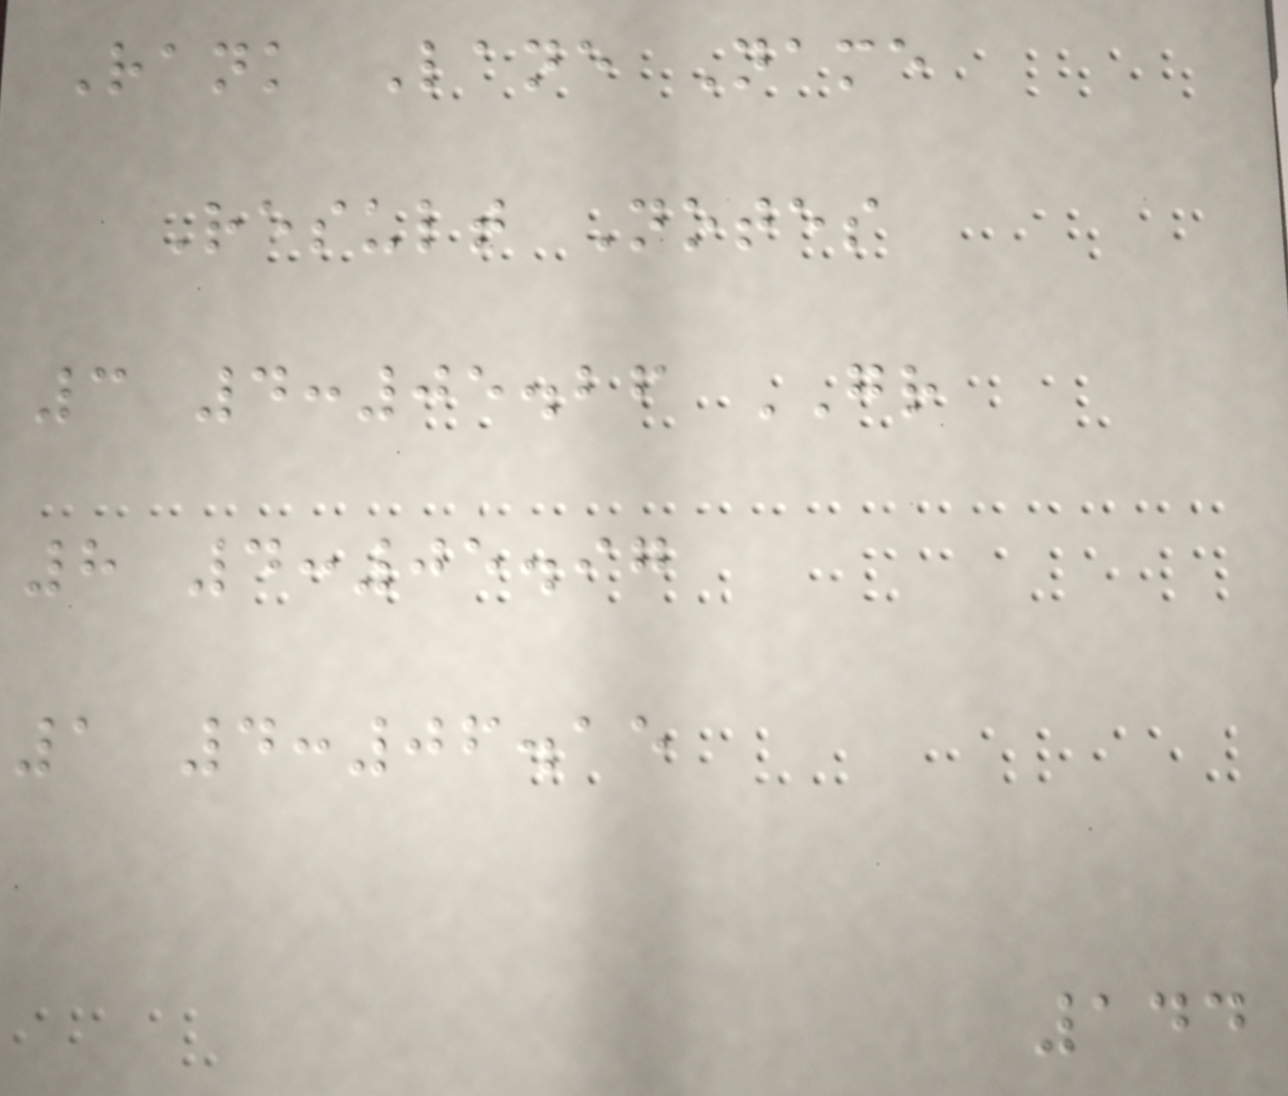Rank Lane Name
Result Notes
3 4:05.26 GR
8 4:05.97
1 4:06.15
144
